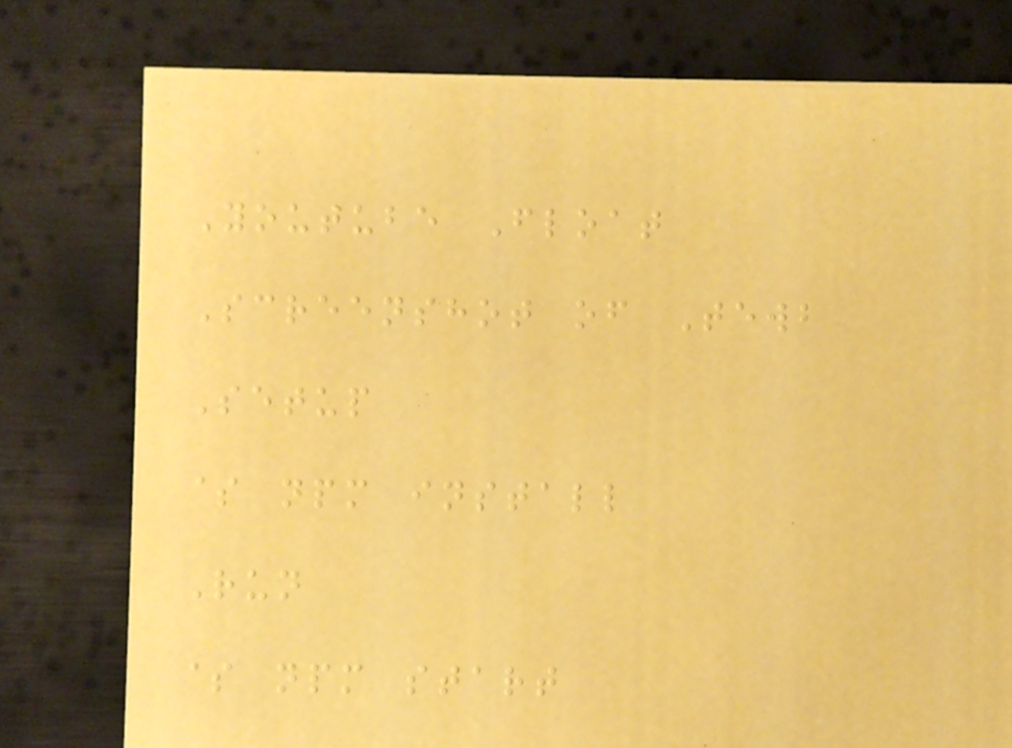Youtube Float
Screenshot of Tewb
Setup
$ npm install
Run
$ npm start
